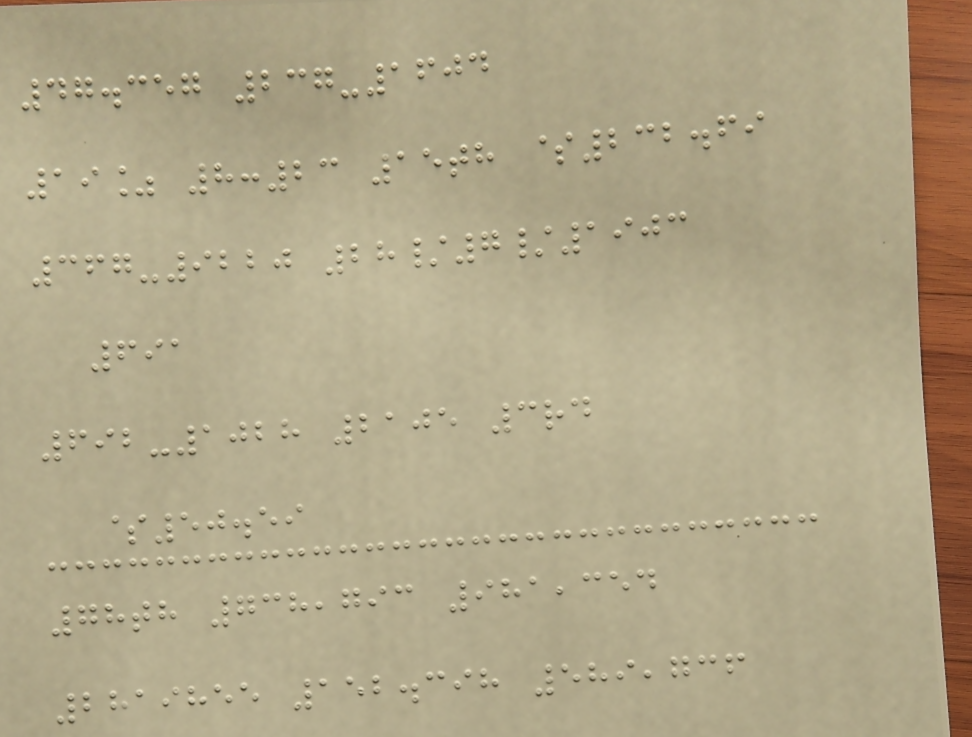47.357 237-1604
19% 8:23 15th $232.69
367-9220 28/7/1903
691
692-1028 2105 3rd
$50.59
78th 738,793 981,354
2819855 152.398 589,736
